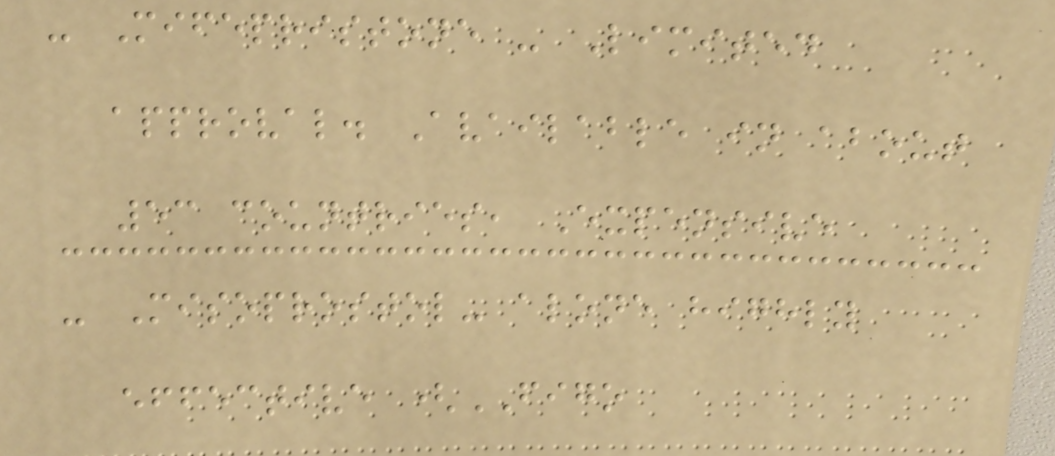- Mifepristone - Limited
approval. Available in about
53 countries, Expensive
- Misoprostol- alone highly
effective (FIGO
